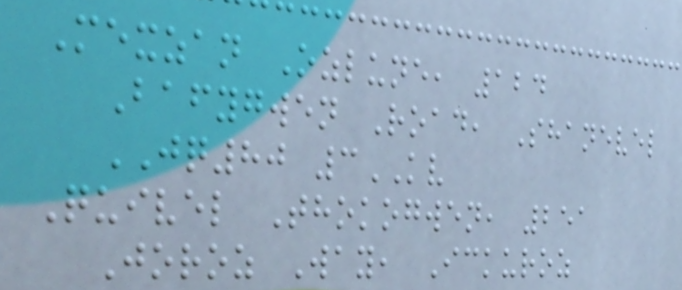Mexzan Ozlune, 124
Bafygwen Road, Shanevel
JQ80 3KV
Quivel Thokogwen, 251
Joroz Way, Ickuroz
